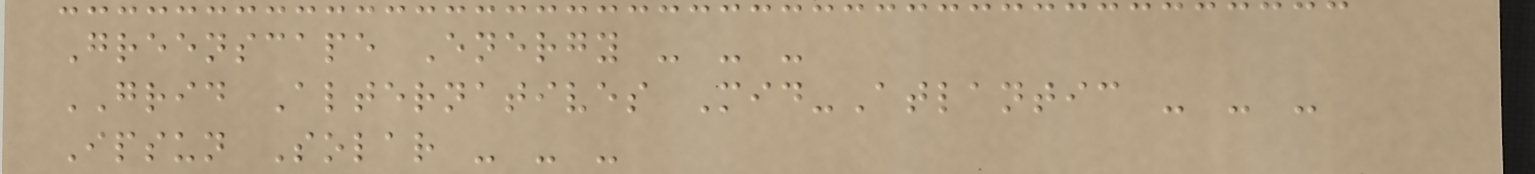Greenscape Energy - - -
GRID Alternatives Mid-Atlantic - - -
Ipsun Solar - - -
